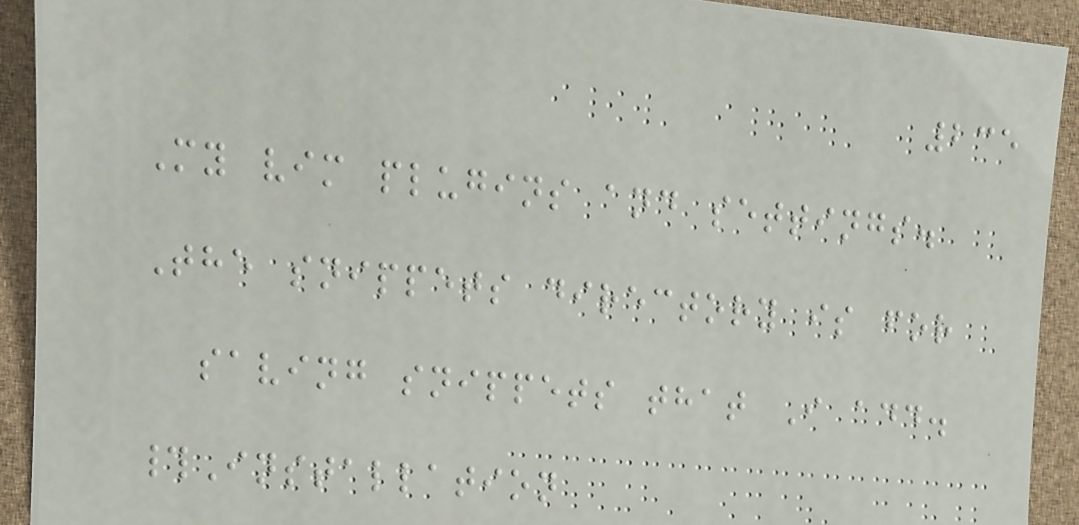235
My vim plugins and settings.
The snippets directory is for
saving snippets that I add.
#Installation
